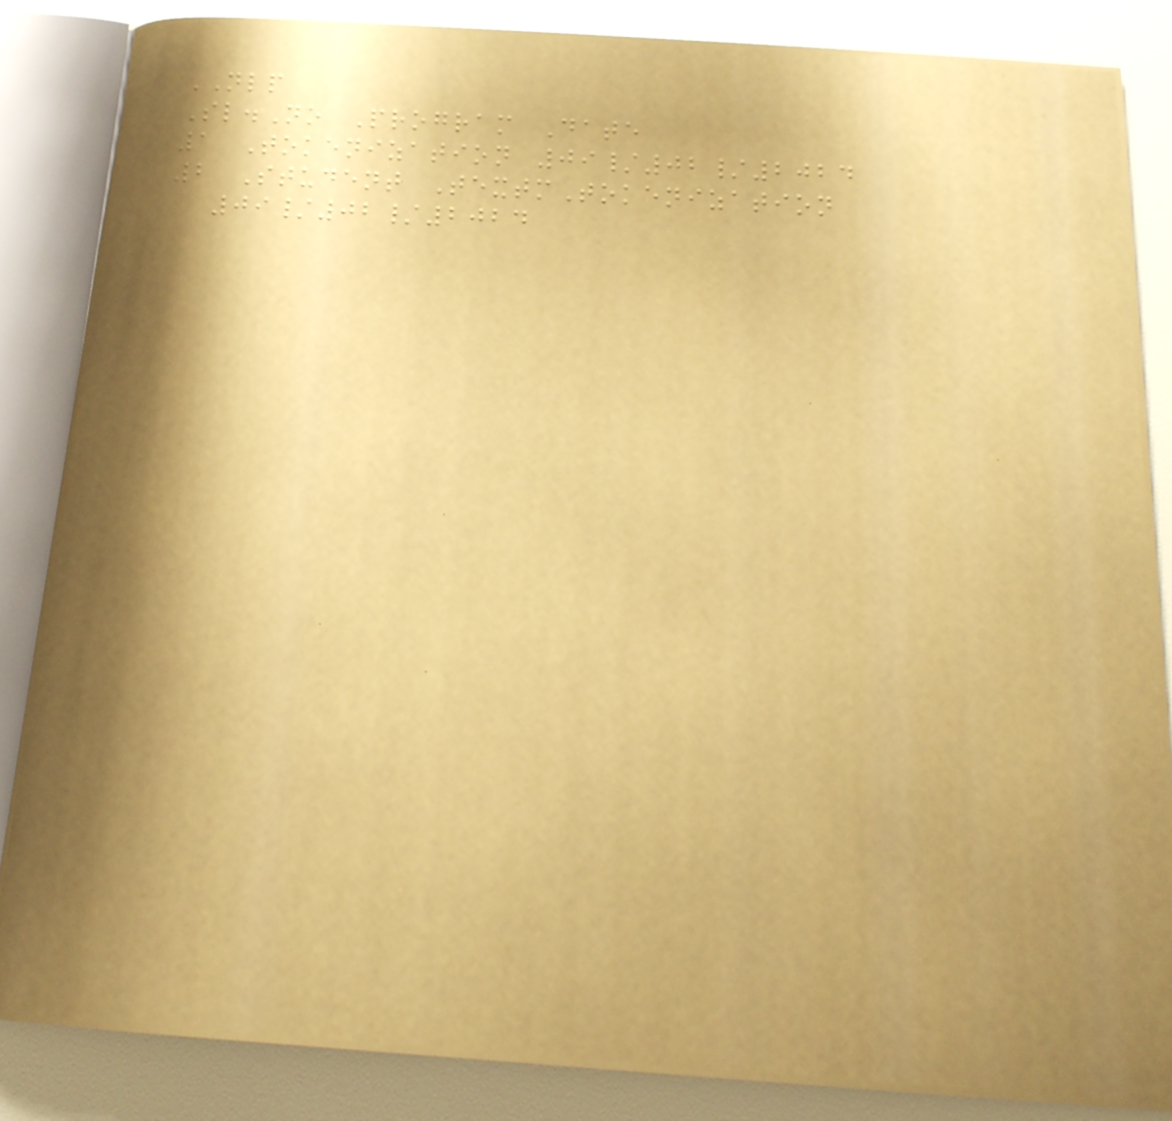NLP
Sl.No Program Date
1 Tokenization 09/02/2024
2 Student TextmTokenization
09/02/2024
